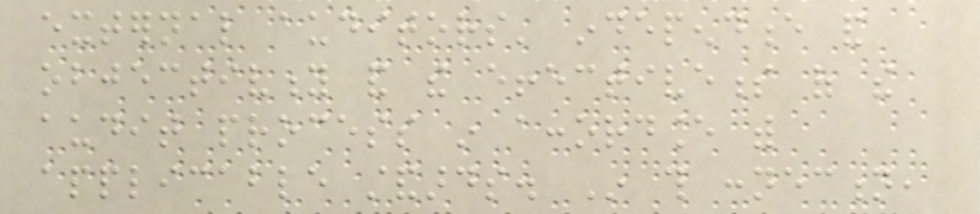external auditors' independence and
objectivity and the effectiveness of the
audit process in accordance with
applicable standards. In this connection,
